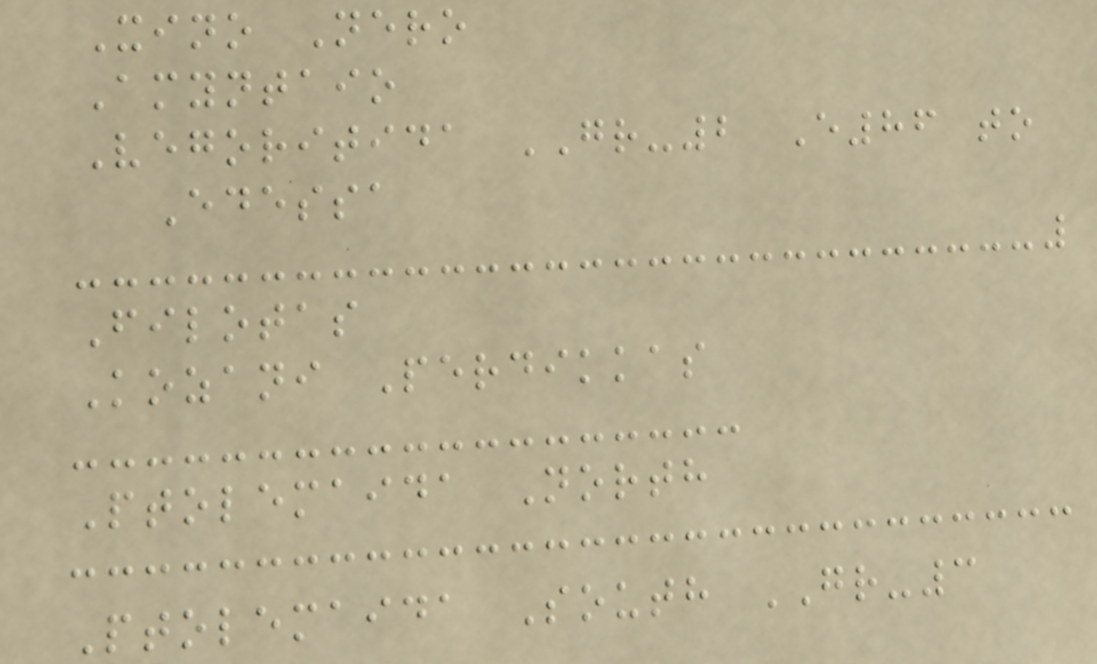Xino Nero
Amyntaio
Vegoritida GR-2 E86 to
Edessa
Filotas
Kozani Perdikkas
Ptolemaida North
Ptolemaida South GR-3
